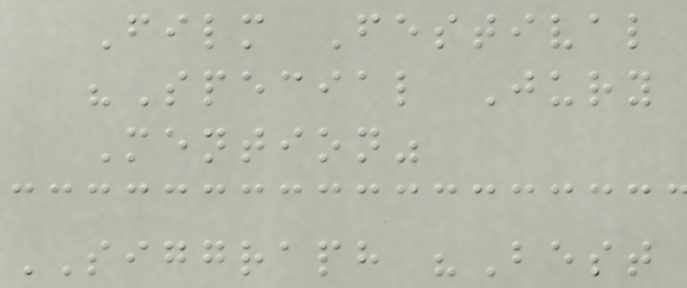Film Festival
"Special Jury
Mention"
SIGGRAPH "Best
